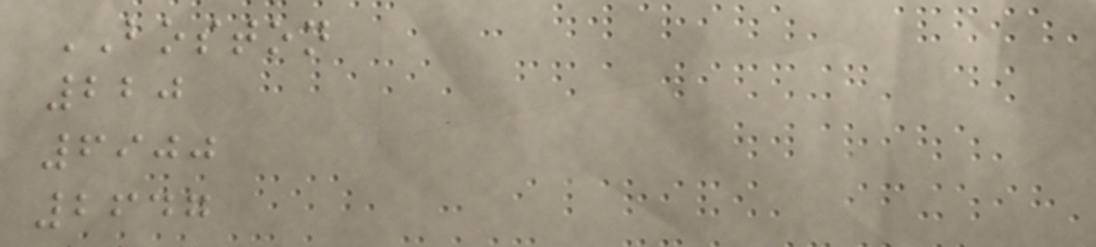BOSTON
220
6900
2647
